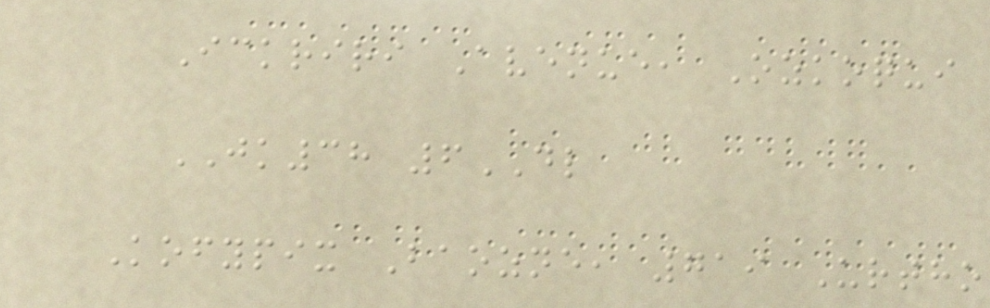Ickriri Avenue, Ozkoqui
JK38 6DL
Kofypix Baozne, 719 Urtho
